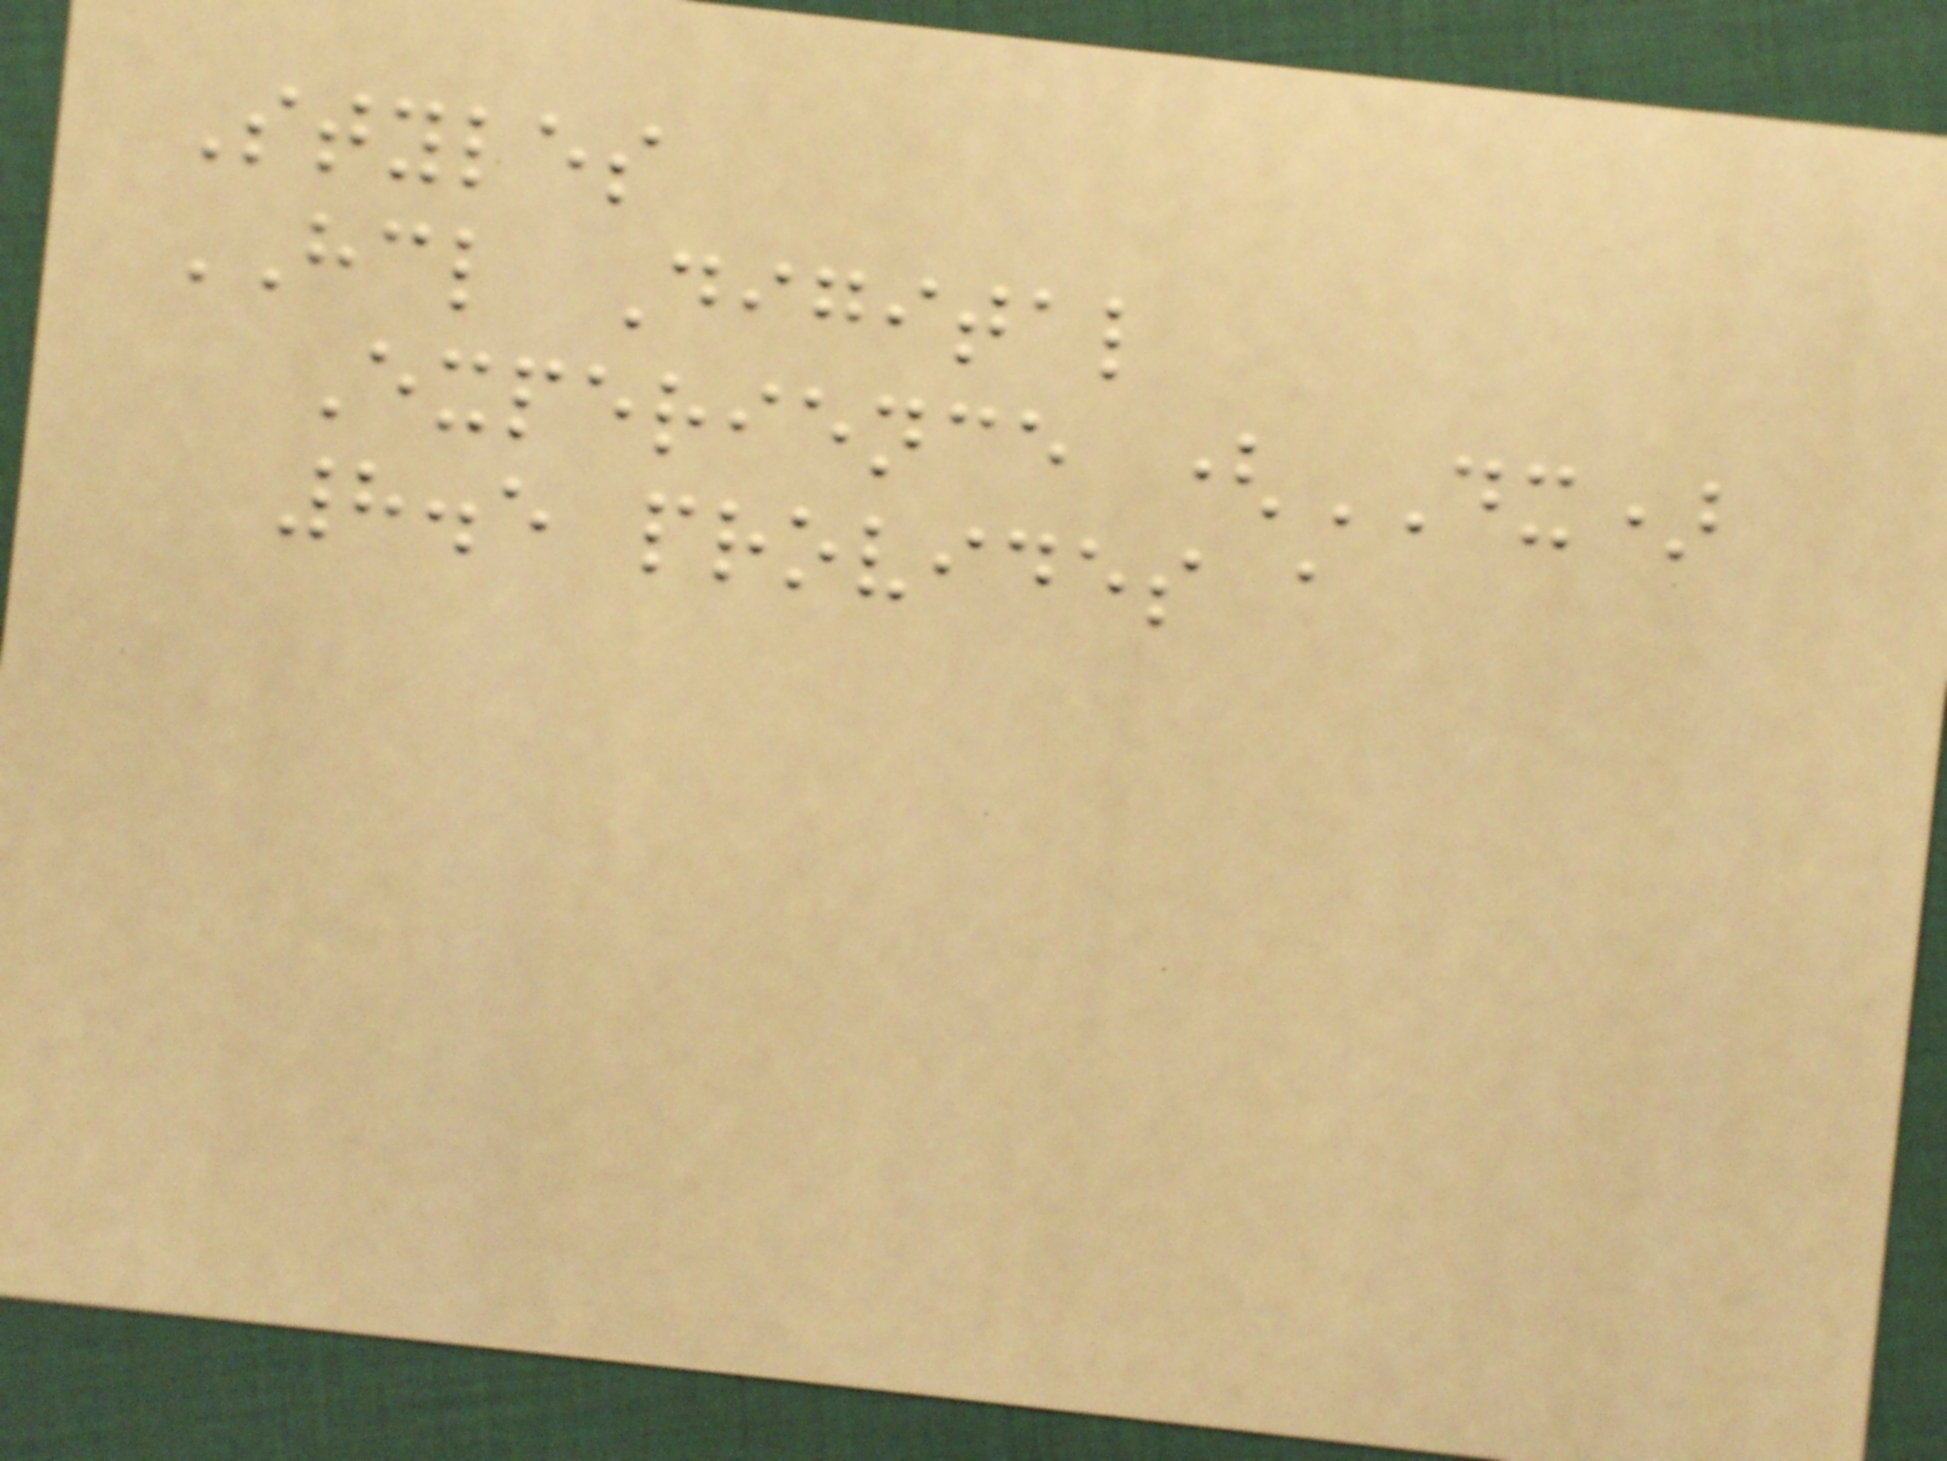Styles
HCL Digital
Experience (DX)
8.5 provides a
